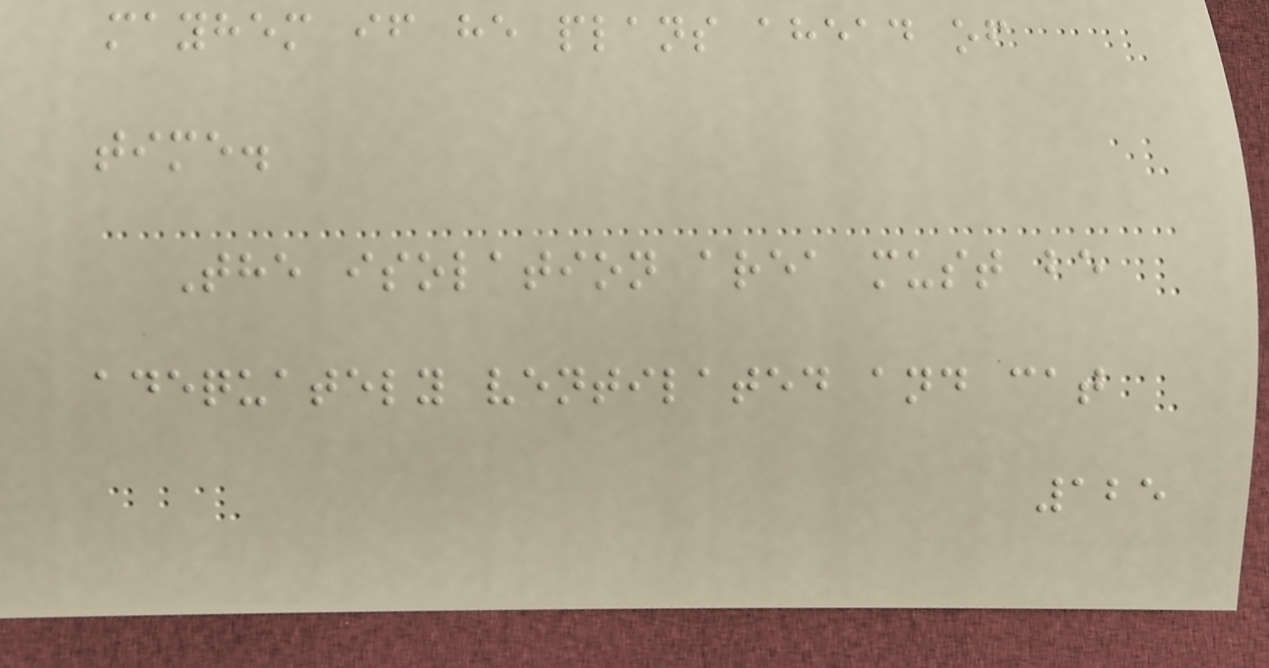mayhem if he plans ahead of
time.
The isolation area must be
adequately ventilated and cat
125
